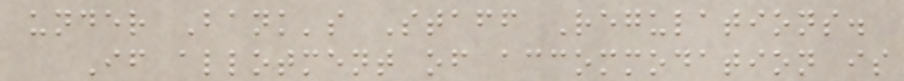under Bank's Staff Regulations.
If allotment of accommodation is
